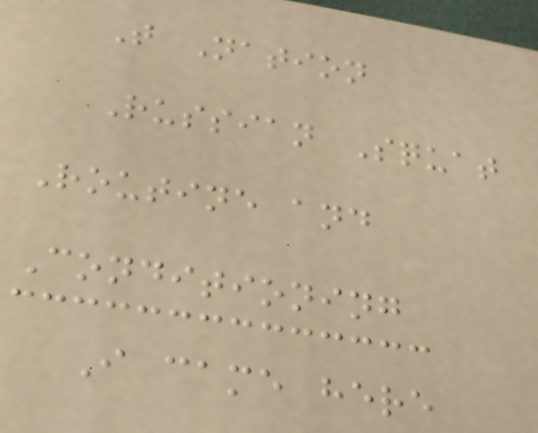T Nation
Russian Squat
Routine and
Conditioning
I came here
